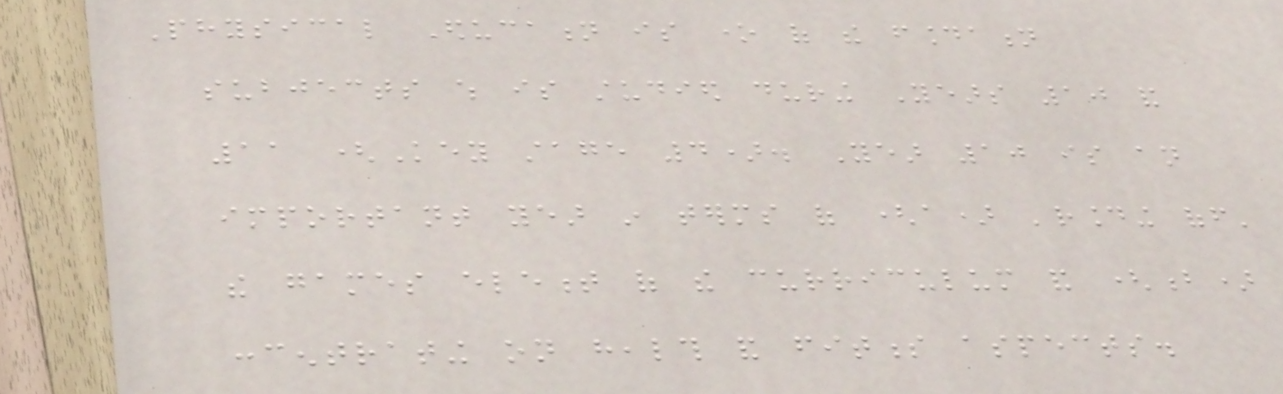Physical Education is one of the foundation
subjects which is studied during Years 10 and
11 (Key stage 4). Year 10 is an
important year in terms of (a) 'rounding off'
the games element of the curriculum and (b)
concentrating on health and fitness aspects.
